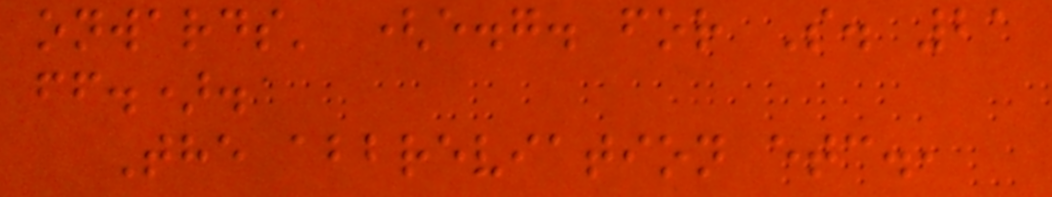onwards' (e.g. for S. 21
ff.).
The abbreviation etc.,
